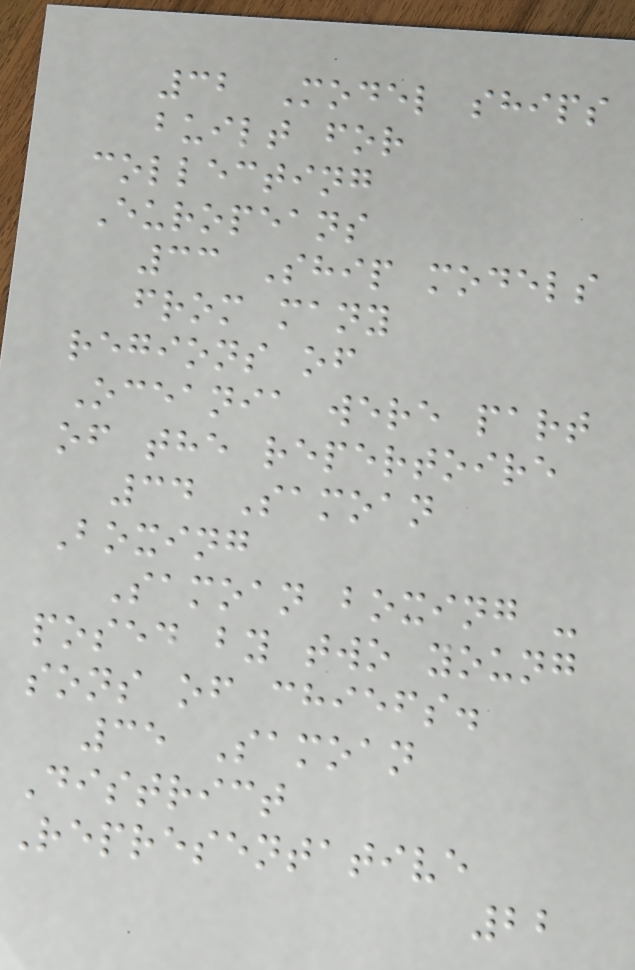32 Model ships
built for
collecting
Europeans
33 Ship models
from many
regions of
Oceania were part
of the repertoire
34 Samoan
Boxing
Samoan boxing -
posed by two young
sons of chiefs.
35 Samoan
District
Representative
22
